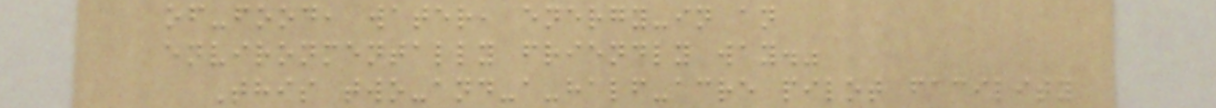of-food, water, energy-in an
environmentally friendly way."
This two-and-a-half-acre pilot facility
